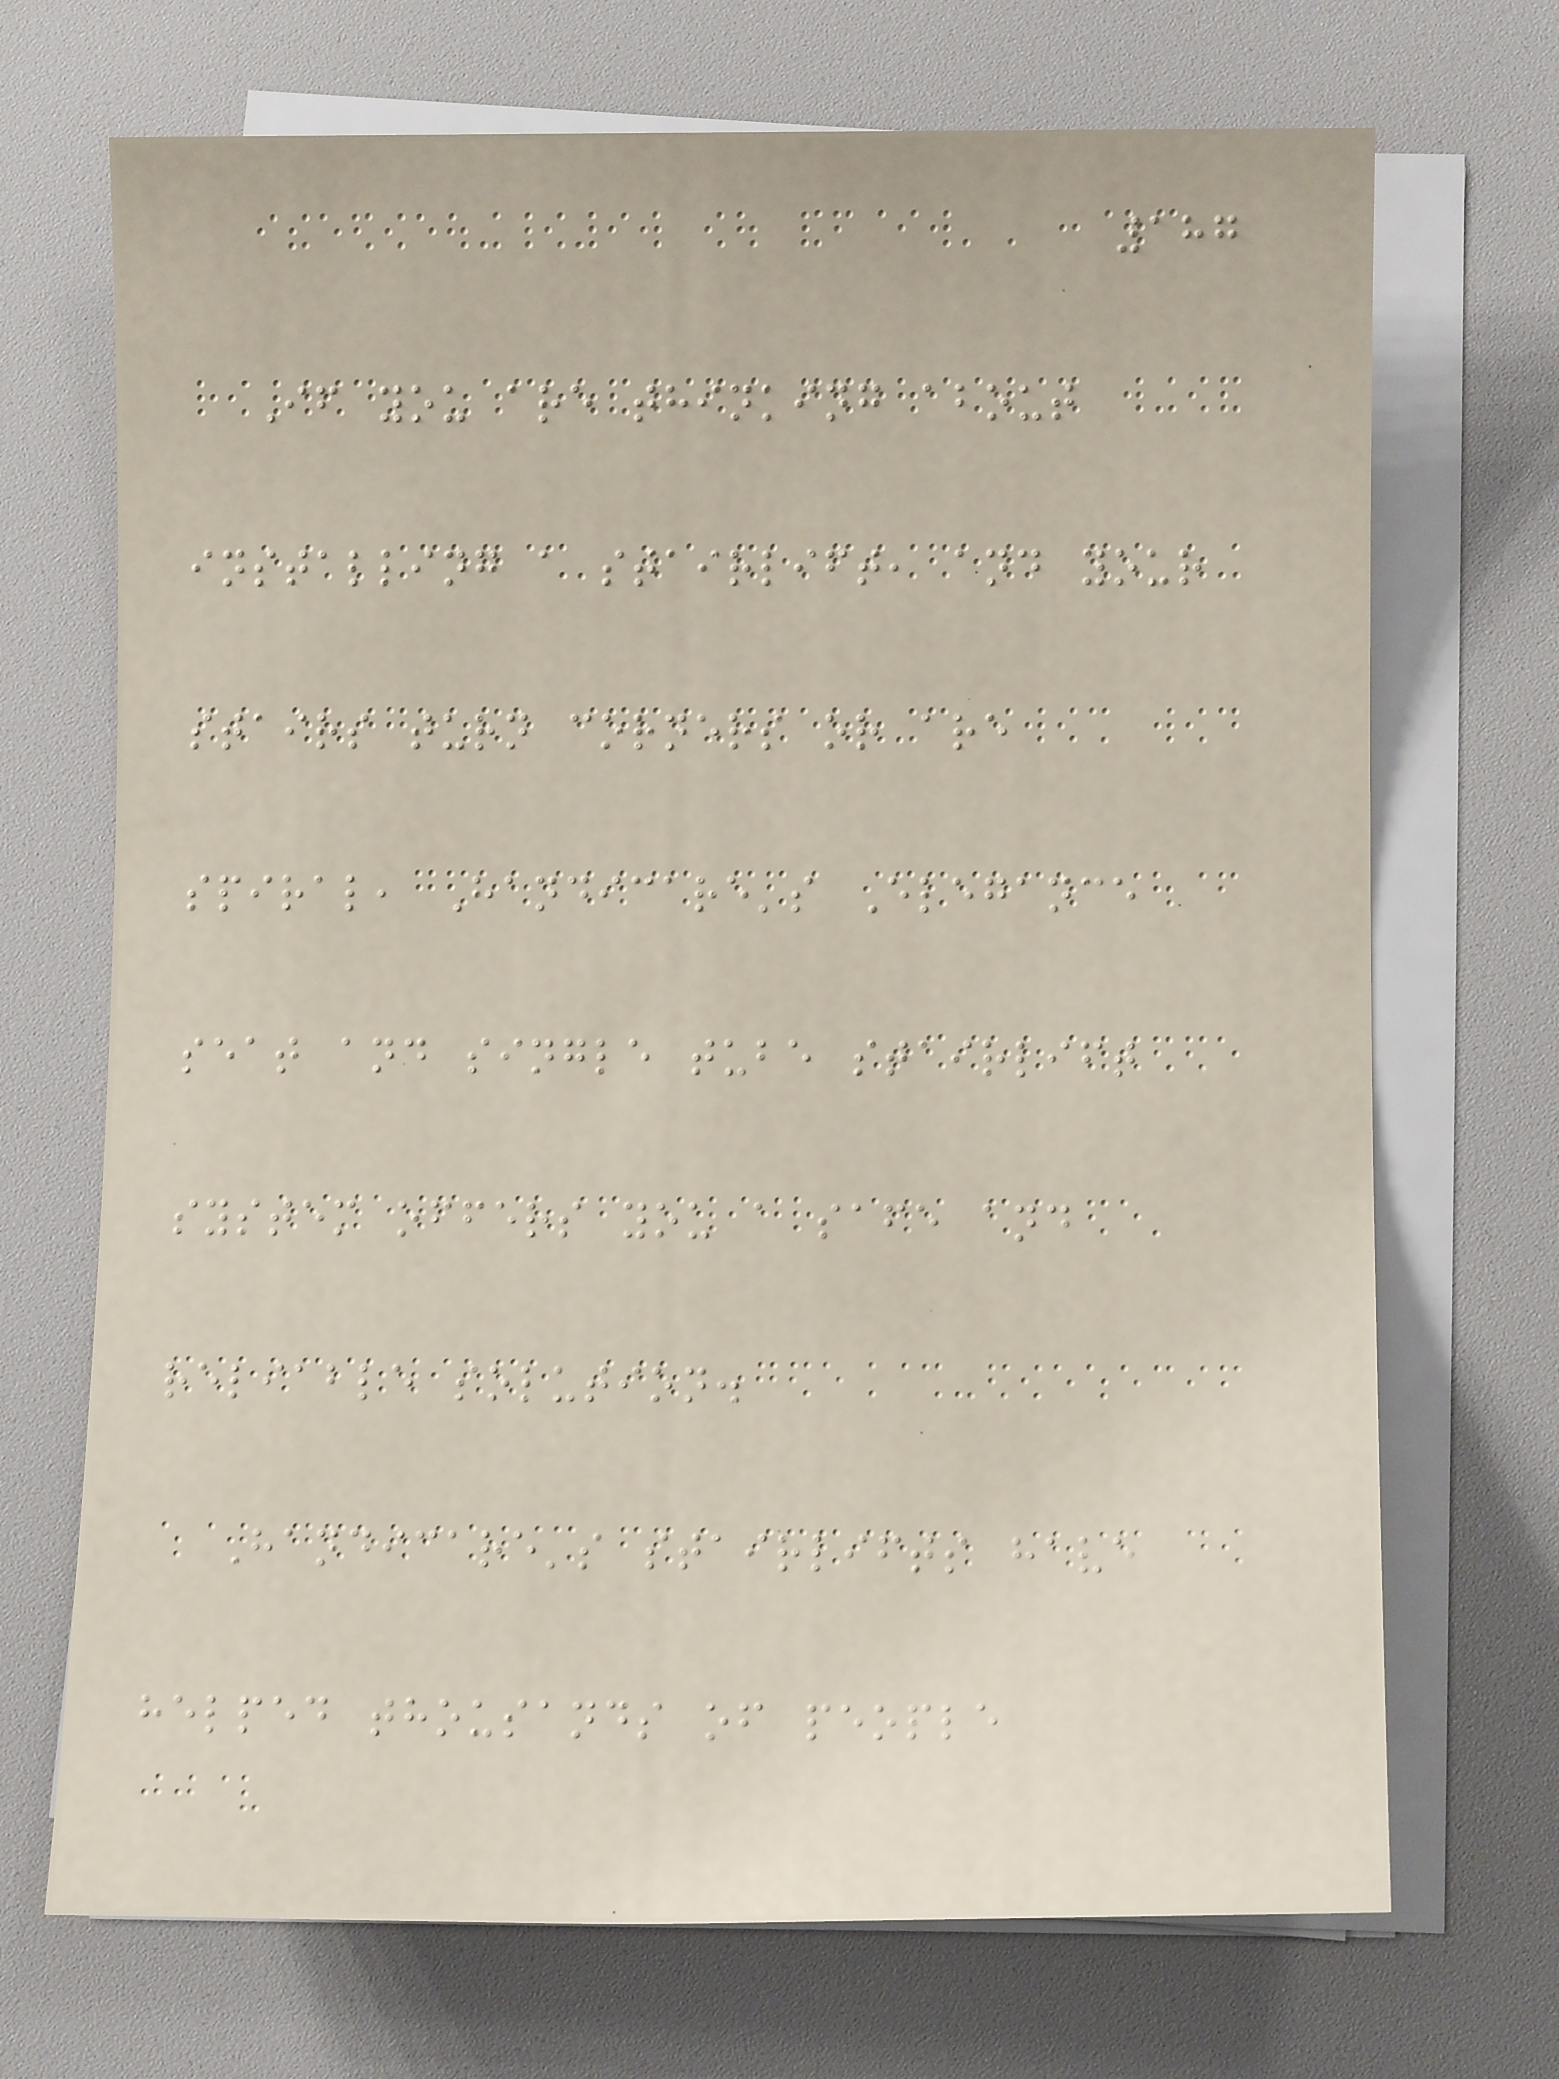187
If you are thinking about
installing a stairlift, and your
stairs turn corners or are
spiral, Handicare's Elegance
seat and single tube stairlift
system offers you a safe and
reliable solution.
Handicare's stairlifts have
helped thousands of people
